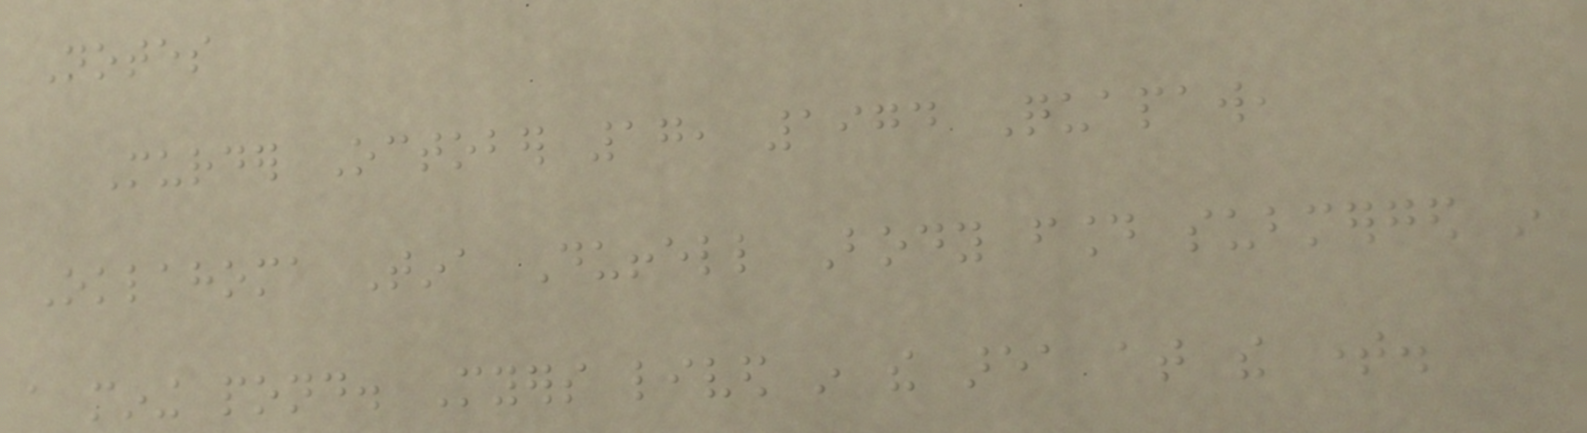Notes
Murder October 17, 1974 Quapaw,
Oklahoma Tina Duffell Body found submerged in
a mining pond. Myers lived in the area at the time.
